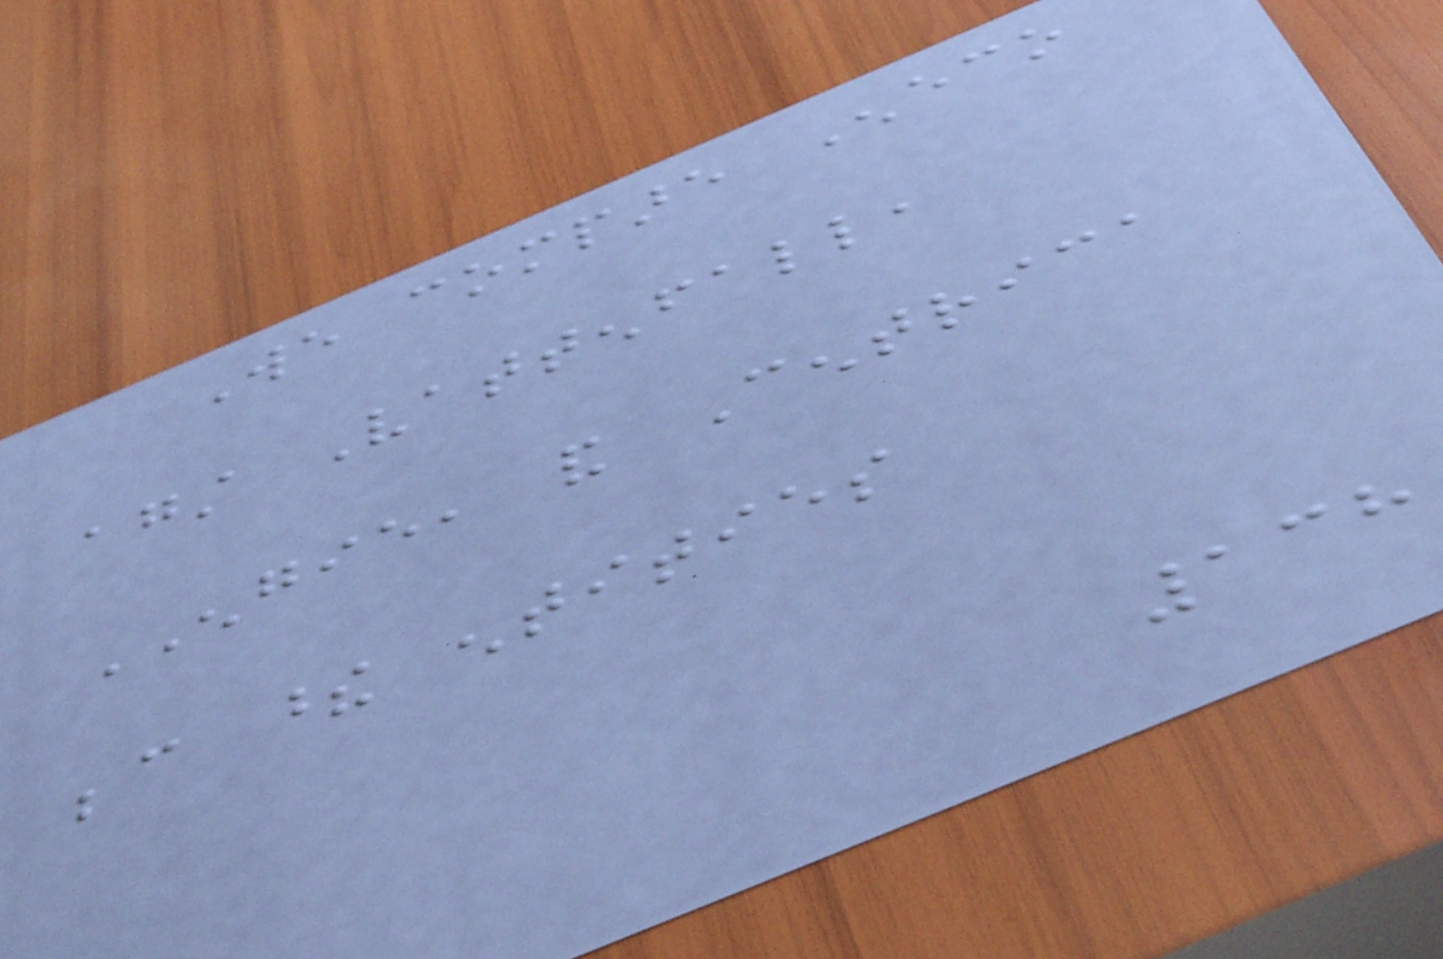We compare Eneco
against Vattenfall,
ENGIE, and Centrica
because these entities
138
